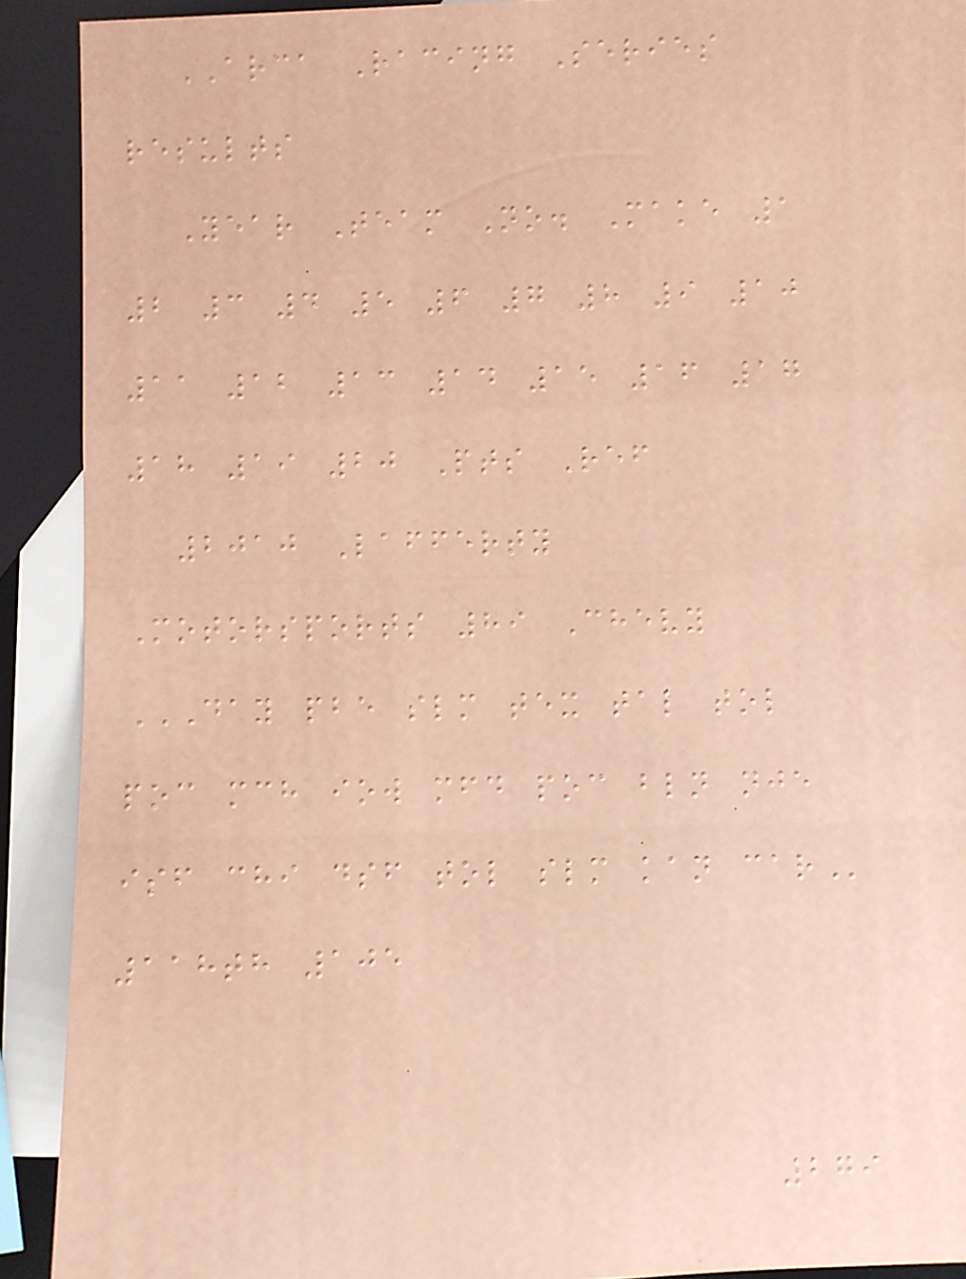ARCA Racing Series
results
Year Team No. Make 1
2 3 4 5 6 7 8 9 10
11 12 13 14 15 16 17
18 19 20 Pts Ref
2010 Lafferty
Motorsports 89 Chevy
DAY PBE SLM TEX TAL TOL
POC MCH IOW MFD POC BLN NJE
ISF CHI DSF TOL SLM KAN CAR
118th 105
279
